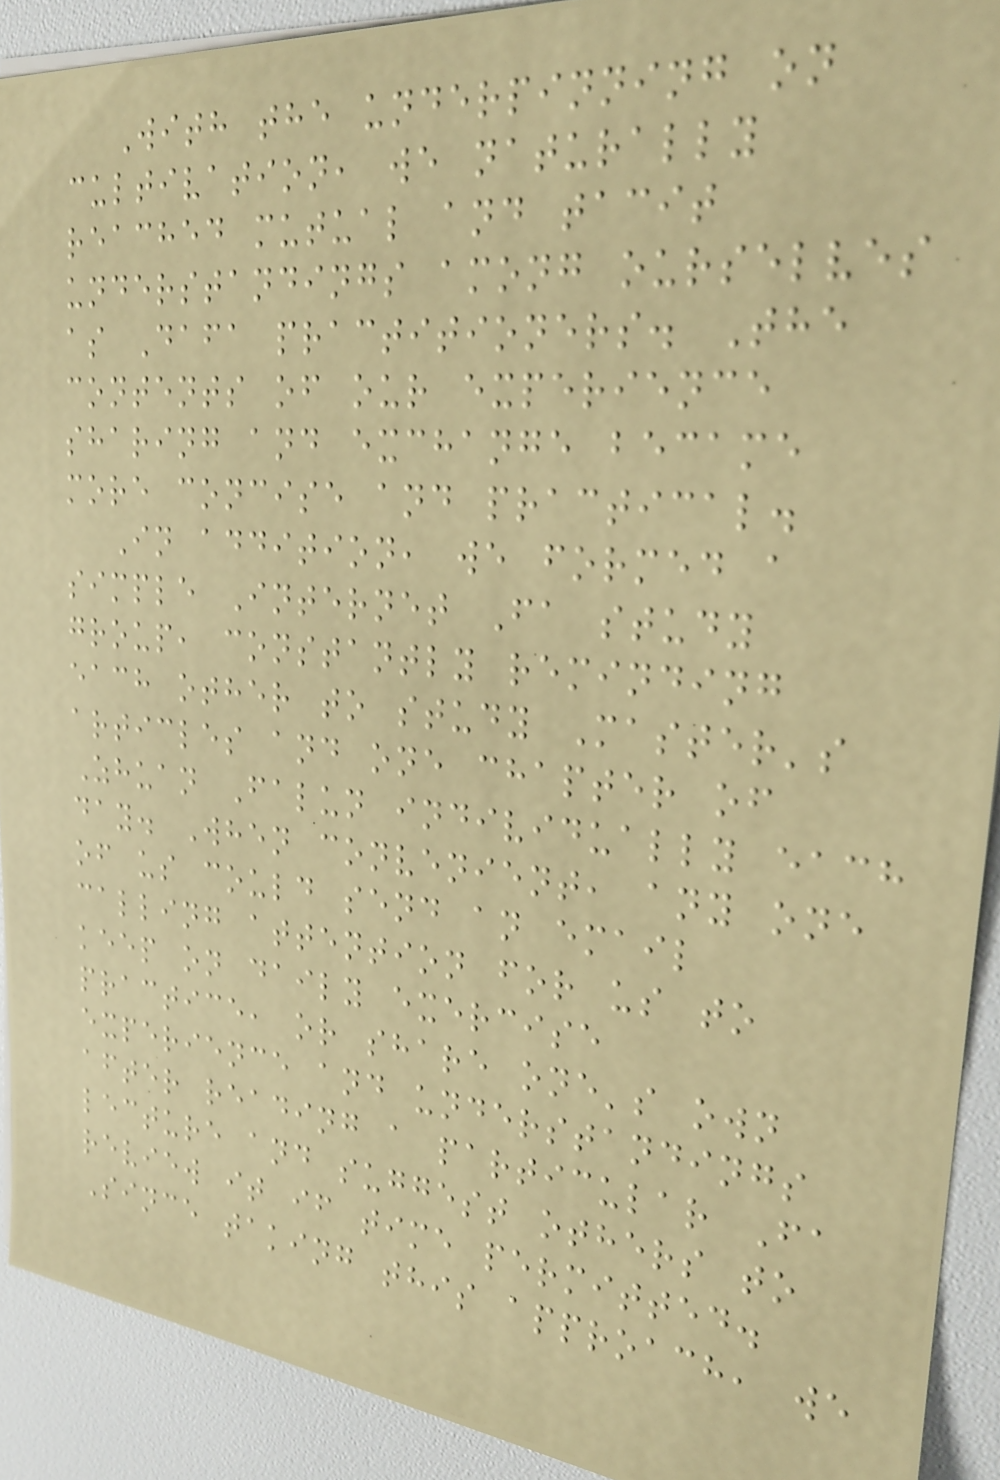With the underpinning on
cultivation, we naturally
reached mutual and tacit
understandings among ourselves
as Dafa practitioners. The
contents of our experience
sharing and exchange became
more concise and practical.
In addition, we formed a
simple Internet Fa study
group, constantly reminding
each other to study Master's
articles and one chapter of
Zhuan Falun individually each
day. When convenient, any one
of us could send an email
calling attention for us to
keep on daily exercise
practice, or share one's own
experience and understandings
after reading a particular Fa
lecture and suggest others to
review it if time permitted.
Since taking this approach, we
